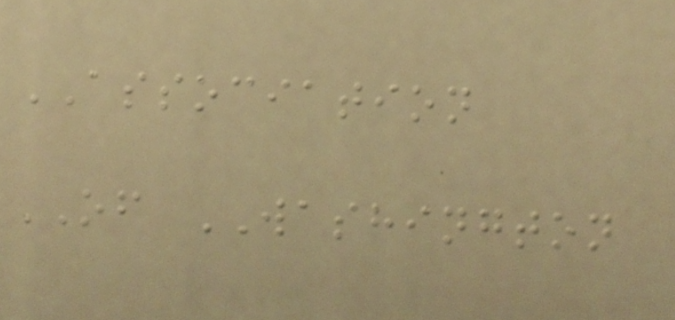ASSOCIATION
OF WASHINGTON
